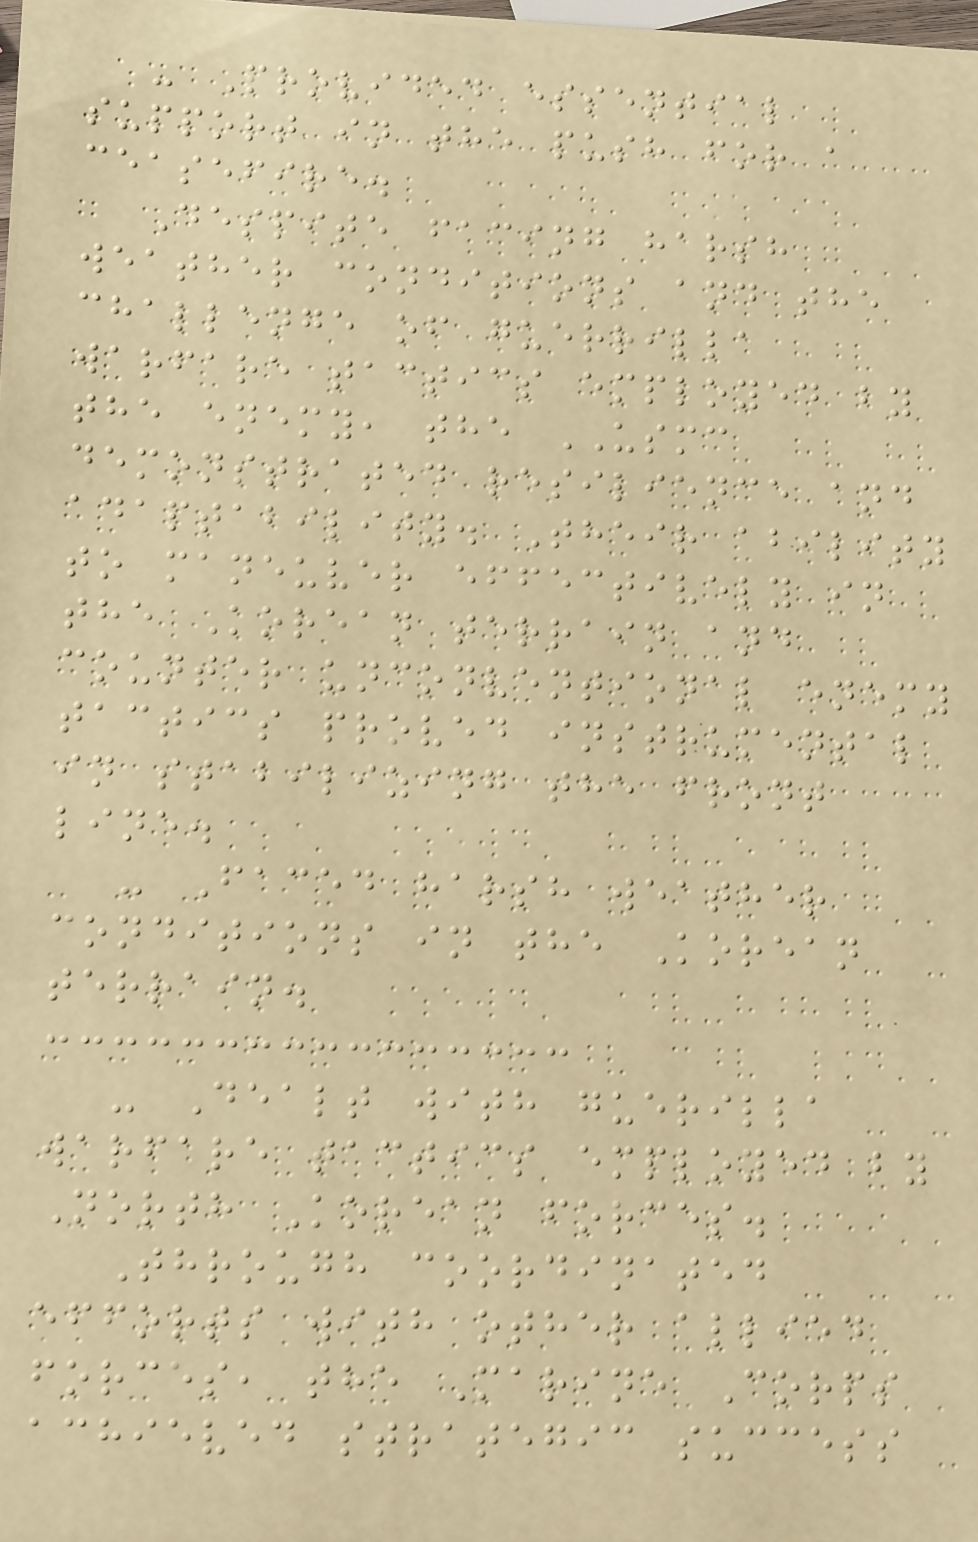- Provided essential
support in the push for a
ceasefire.
Despite facing harsh
weather conditions and the
challenge of guerrilla
warfare tactics employed by
the enemy, the USMC
demonstrated resilience and
adaptability. Their ability
to maneuver effectively in
the Korean terrain and
counter unconventional enemy
tactics proved instrumental
in stabilizing the front
line.
- Faced harsh weather
conditions in the Korean
terrain.
- Dealt with guerilla
warfare tactics employed by
North Korean forces.
Through coordinated
efforts with other allied
forces, the Marine Corps
achieved strategic success
